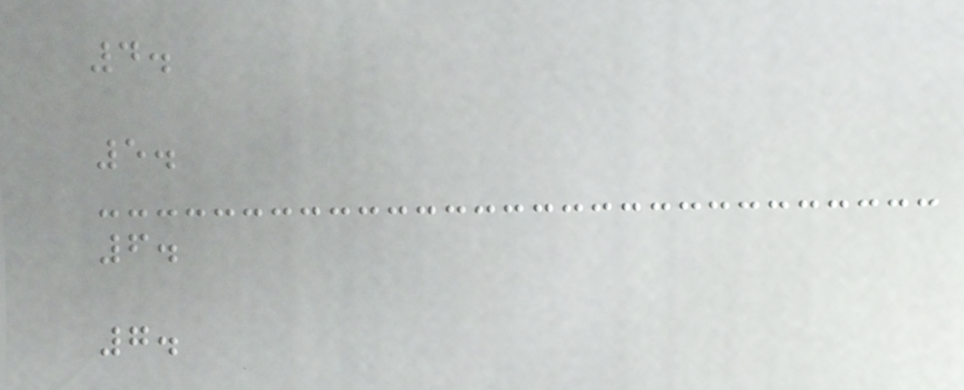4.
5.
6.
7.
